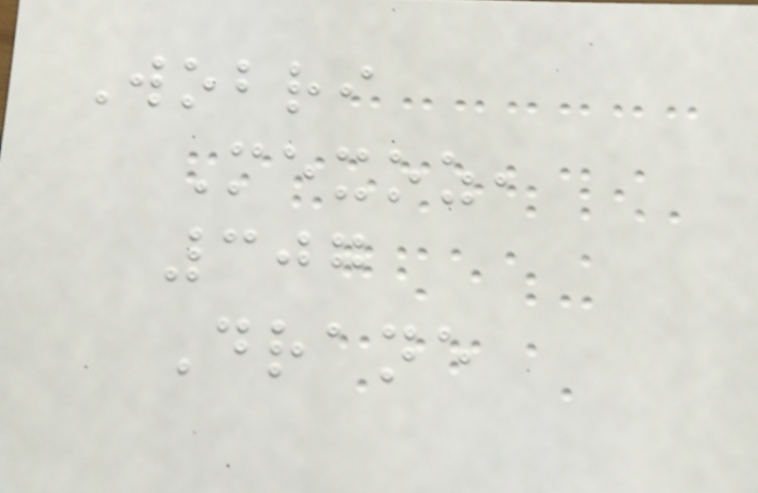Wobri
Mexoz,
307
Drane
